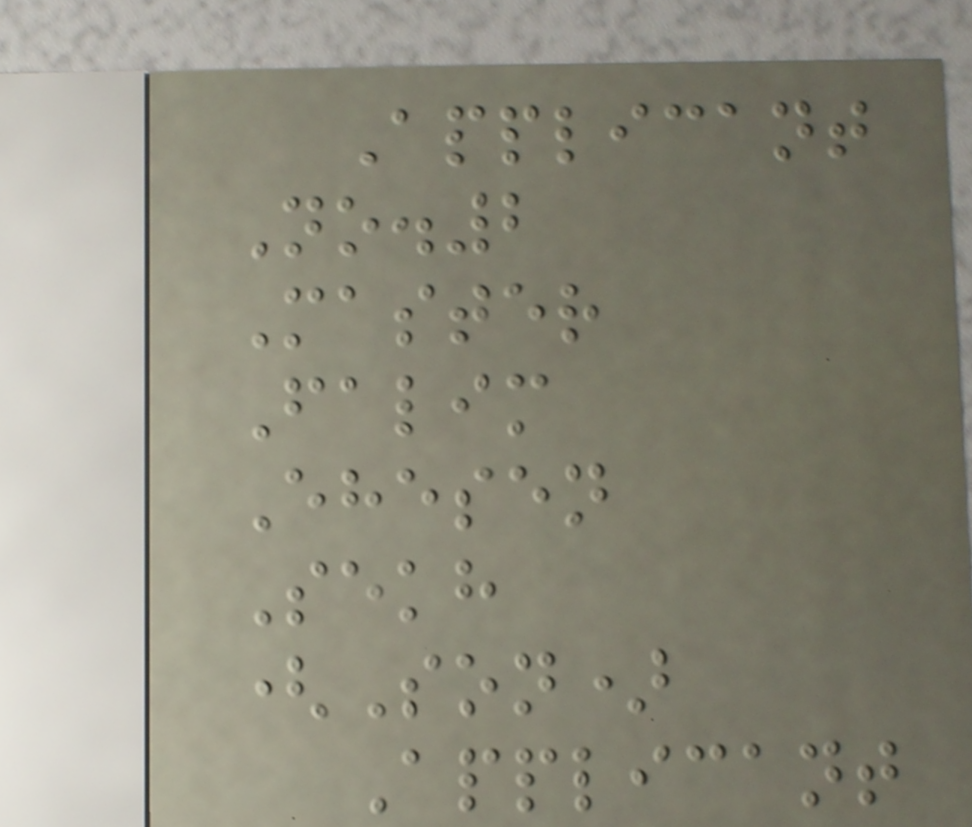Applicant
No.2
Master
Falim
Ehesen
Sekh
(Son)
Applicant
